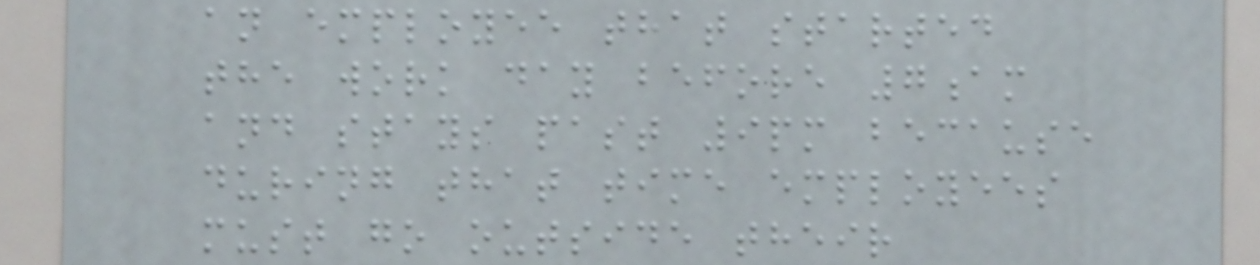an employee that started
the work day before 7am
and stays past 9pm because
during that time employees
must go outside their
